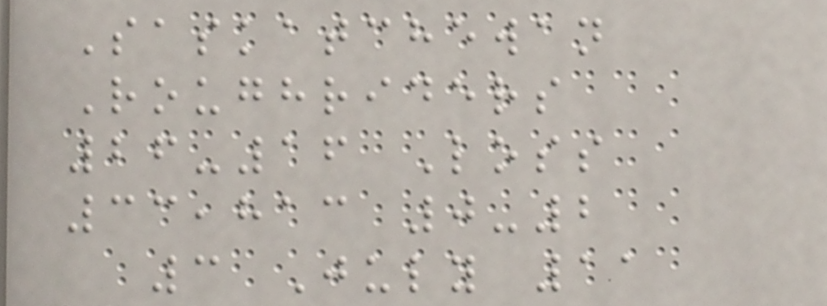Saskatchewan
Roughriders
26-16 Loss
33,813 0-2
3 July 11
